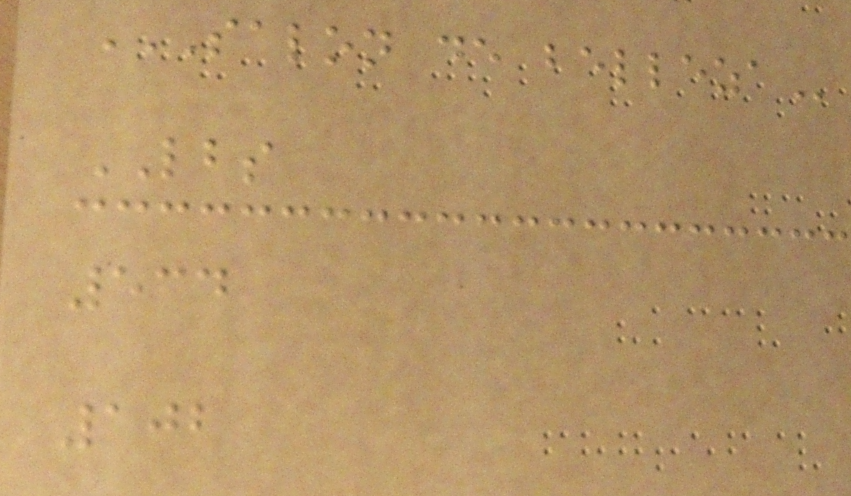SALON DE BELLEZA
LBS
534
102
